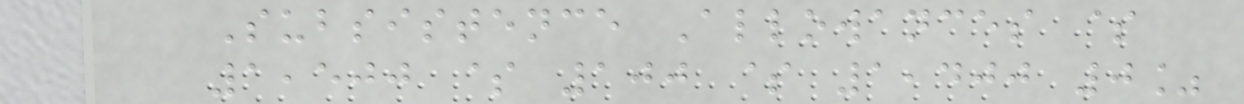Subsistence Allowances $
1,500 $ 100 $ 1,400 0%
